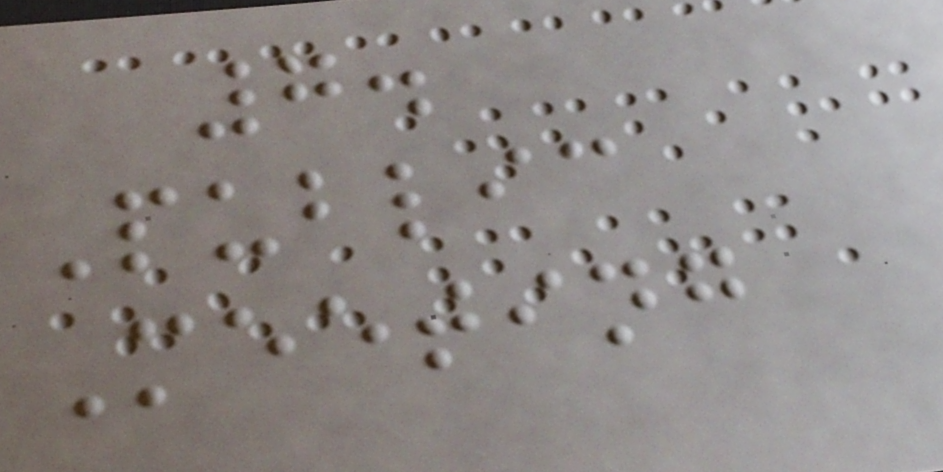7.
Public
Meeting
